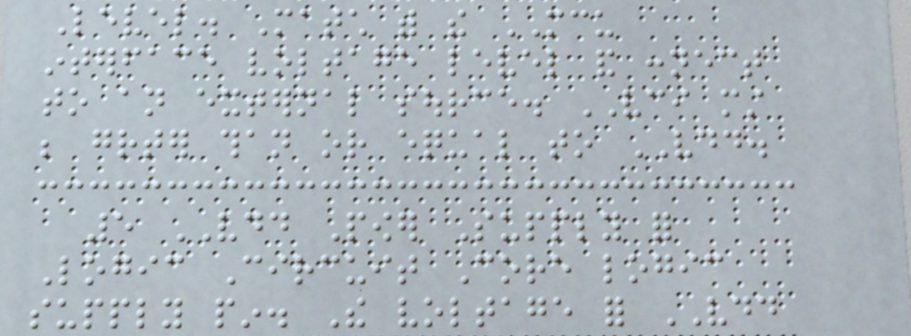Level. Match with the MCU
interface voltage level and connect
to an external source. VCI must
be greater than or equal to VDD.
5 VDD Power Supply for
Logic Circuit Core logic
supply pin. The voltage for VDD
